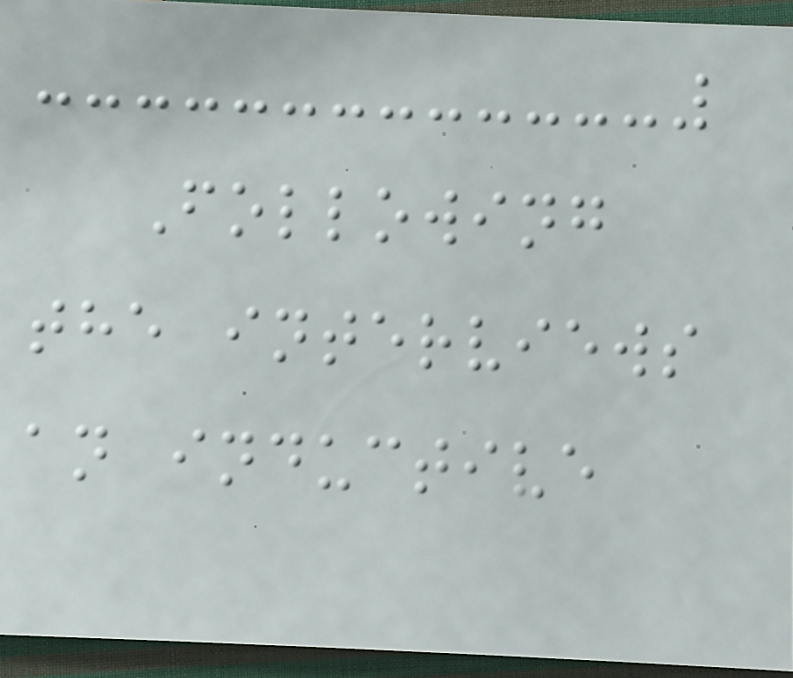Following
the interviews
an inductive
